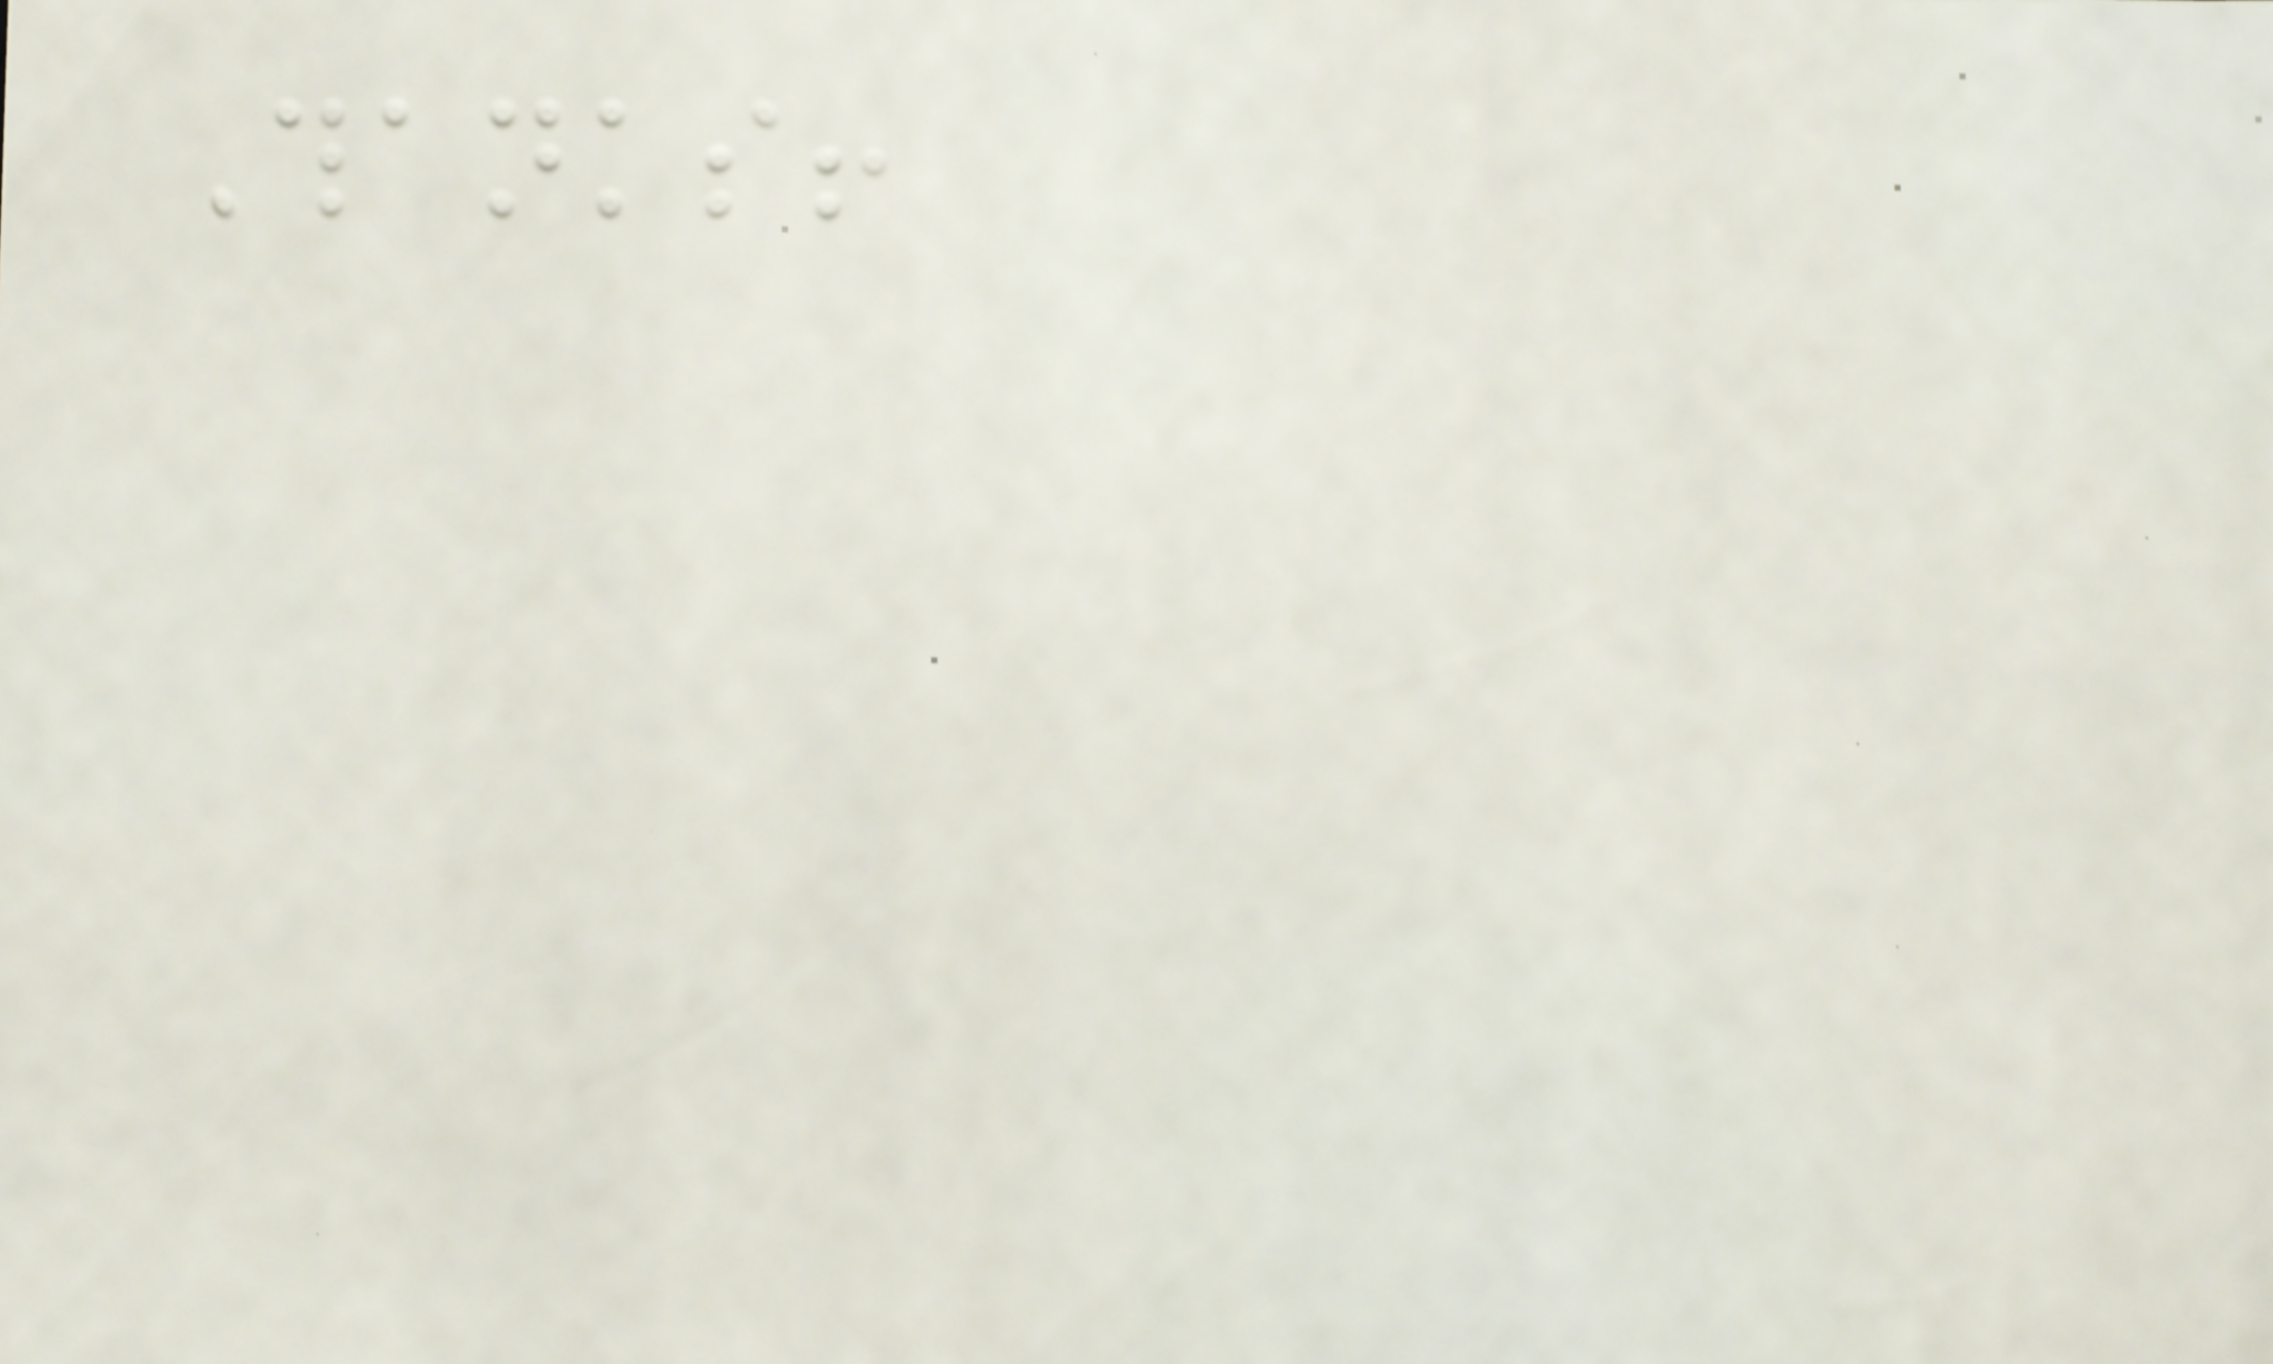Thanks!
